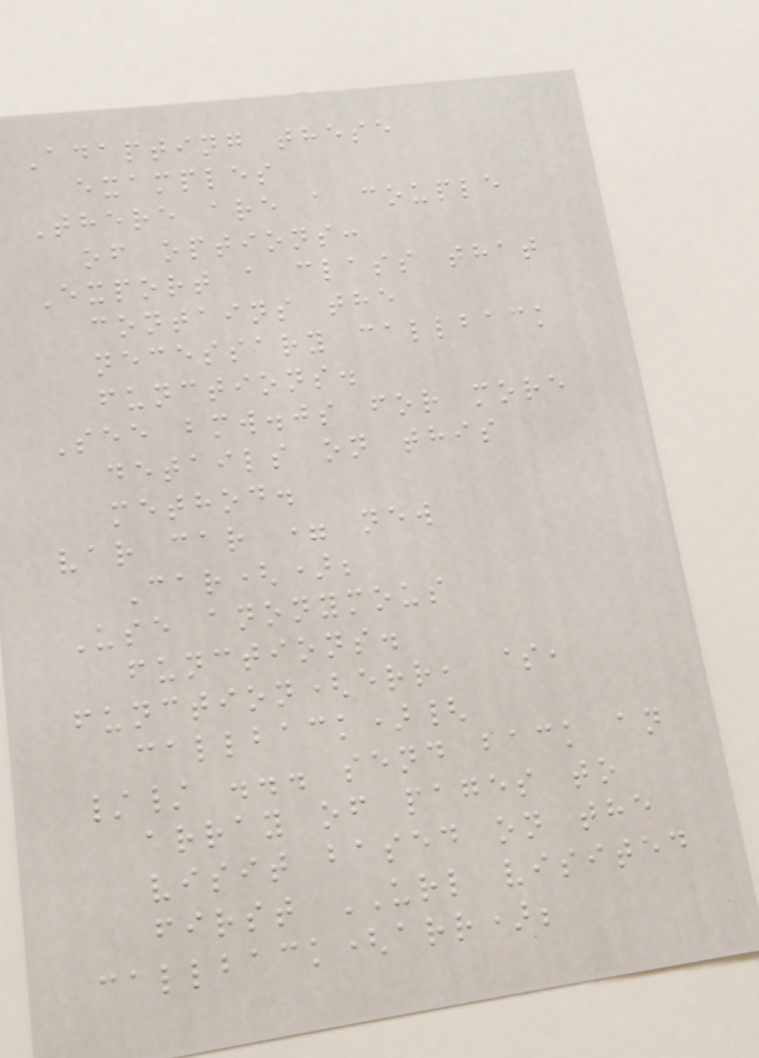Adapting these
examples
There are a couple
of options:
Export a class that
contains the
necessary callback
functions.
See bmw.js for more
details on this
method.
var car = new
Car();
Use anonymous
functions.
function(err, $,
callback){
// ... send back an
array of pages to
visit based on the
first URL visited
callback(arr);
